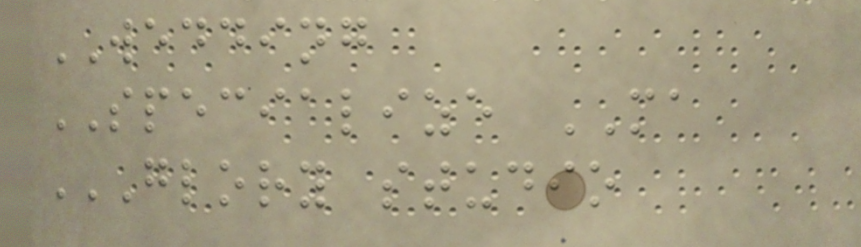WEDDING
SPECIALIZE MA
GLORY STUDIO
